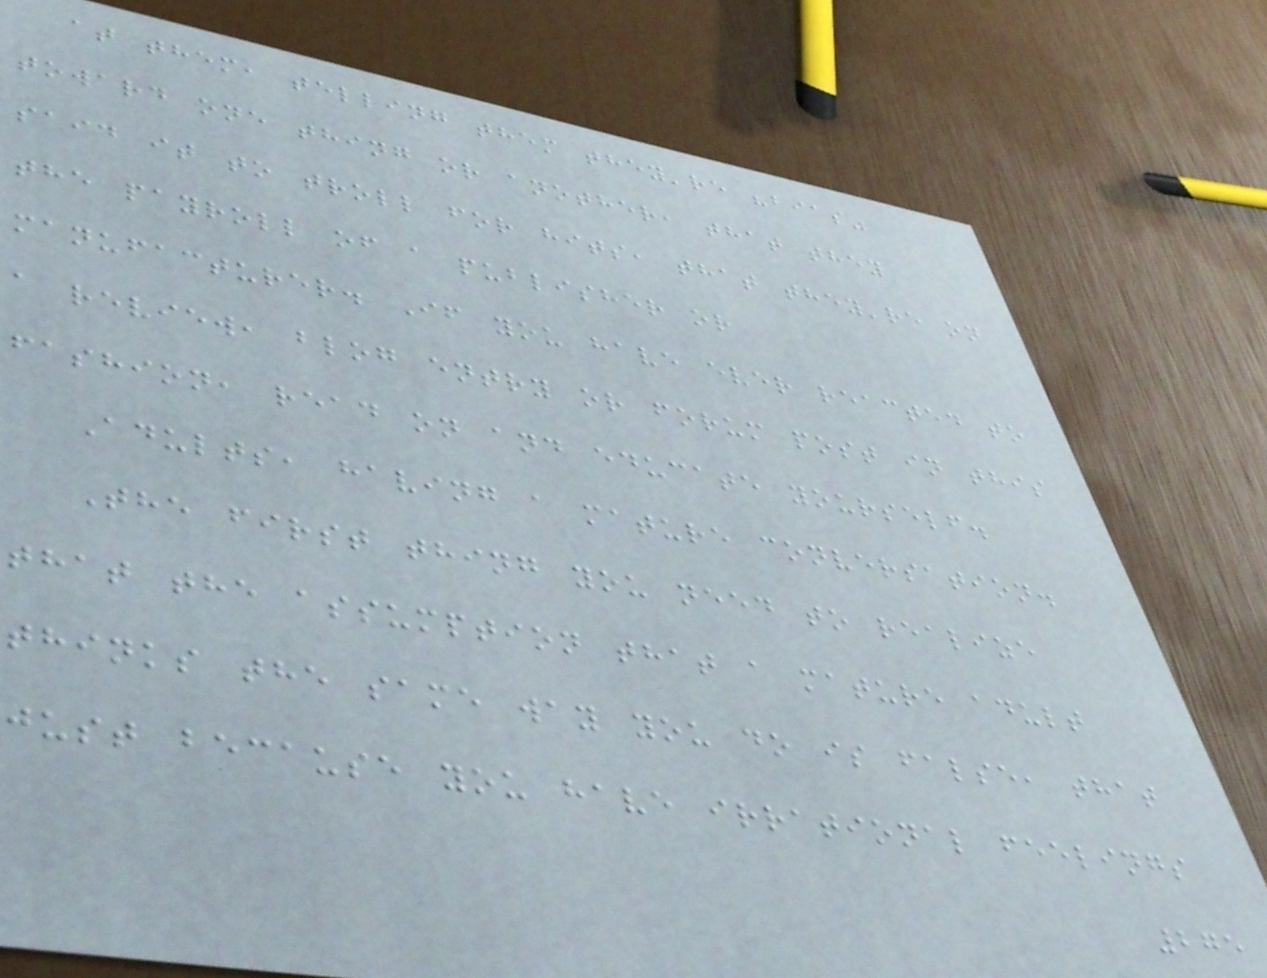at them, telling them they're "bias"
toward one thing or another, that they
said it to troll for hits, that they're on
the payroll of a publisher or
manufacturer. If you have ever reacted to
a review, blog entry or forum post in this
fashion, read on and educate yourself.
Adults, having a mature conversation.
The first thing you need to realize
that the assumption that a mature adult
thinks the same way you do is false, that
just because you have irrational feelings
275
